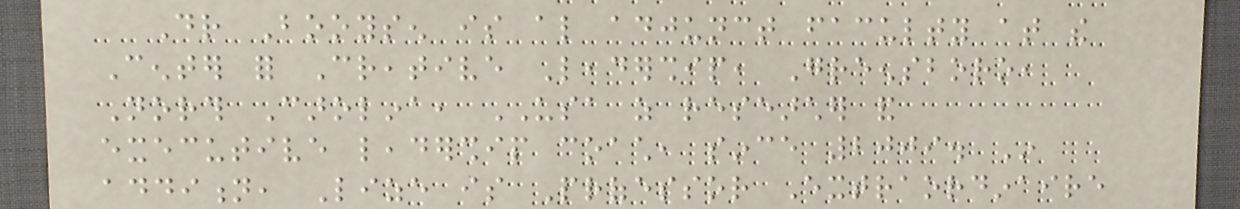Dr Booysen is also adjunct faculty at the
Center for Creative Leadership, Greensboro,
North Carolina, USA as researcher and
executive leadership coach, since 2009. In
addition, Lize is Professor Extraordinaire
